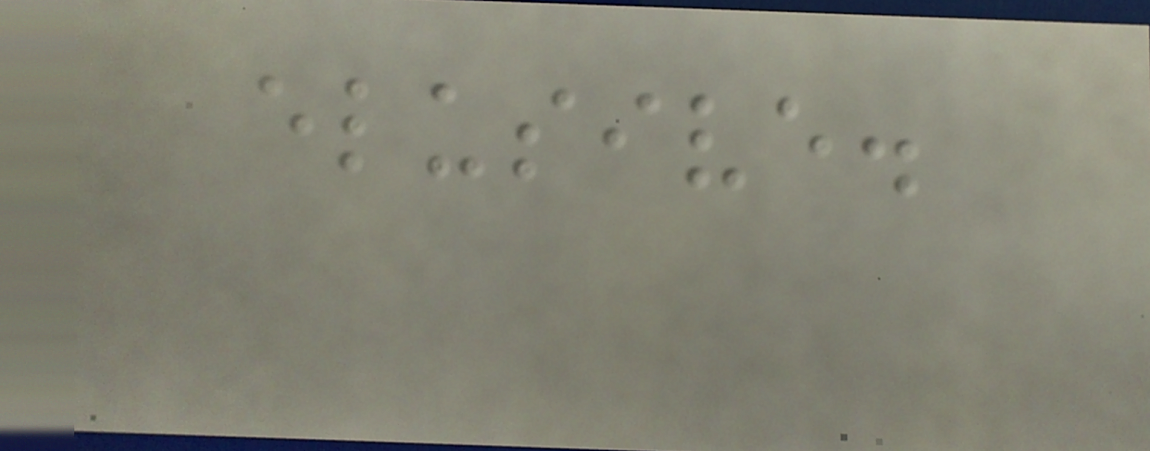elusive.
